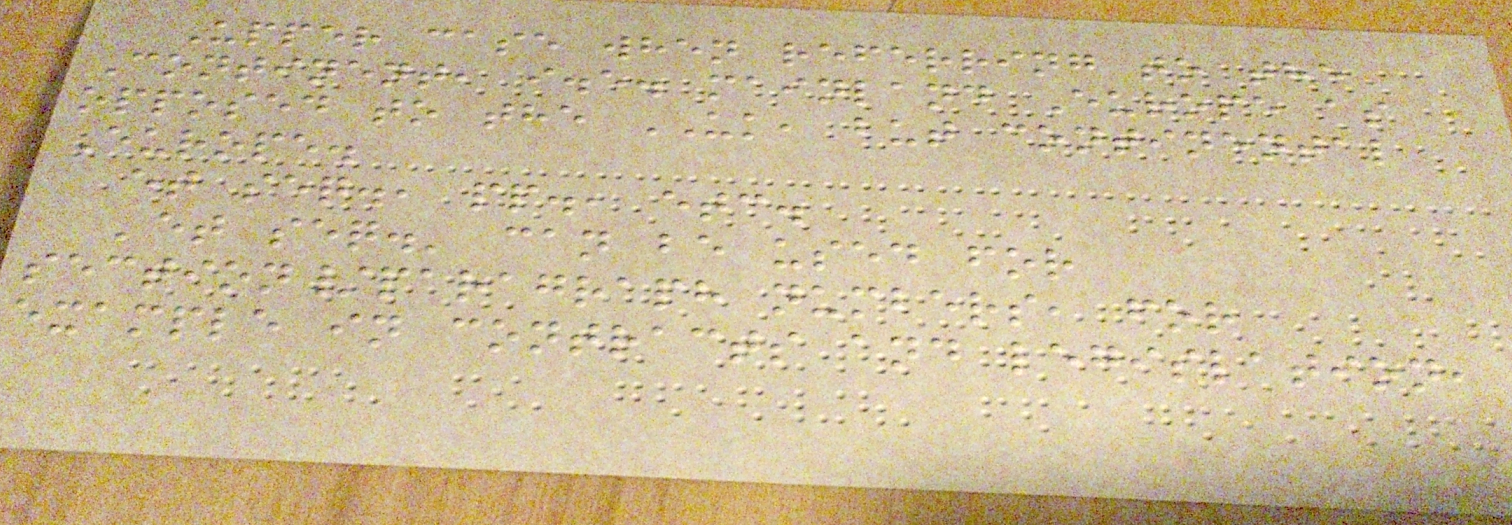Upper case when referring to the
Continent, i.e. mainland Europe as
opposed to the UK, but continental
Europe.
et seq., pp., etc.
'et seq.' can be used for
section/paragraph numbers, for
example in contracts and legislation,
